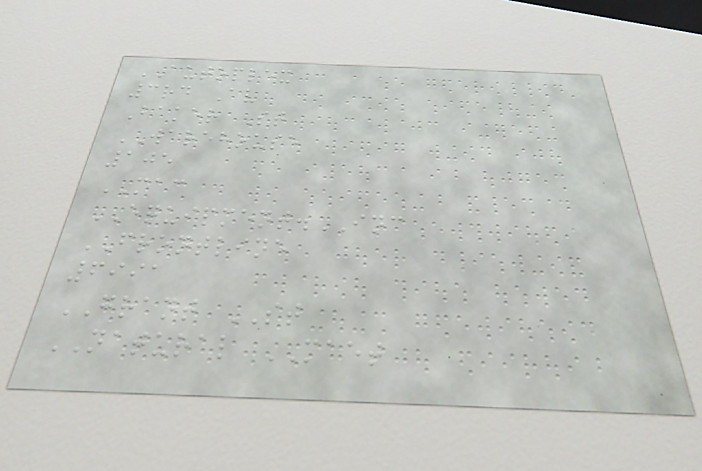AUTOPLEX
3rd Av
Baker St
WAREHOUSE
105
MAC
EQUIPMENT.INC
FRONTLINE
6991
GRANT ST
NATURAL MAET
